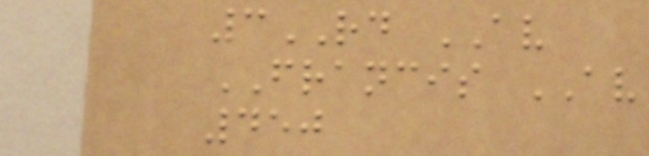3RD AV
FRANCIS AV
450
